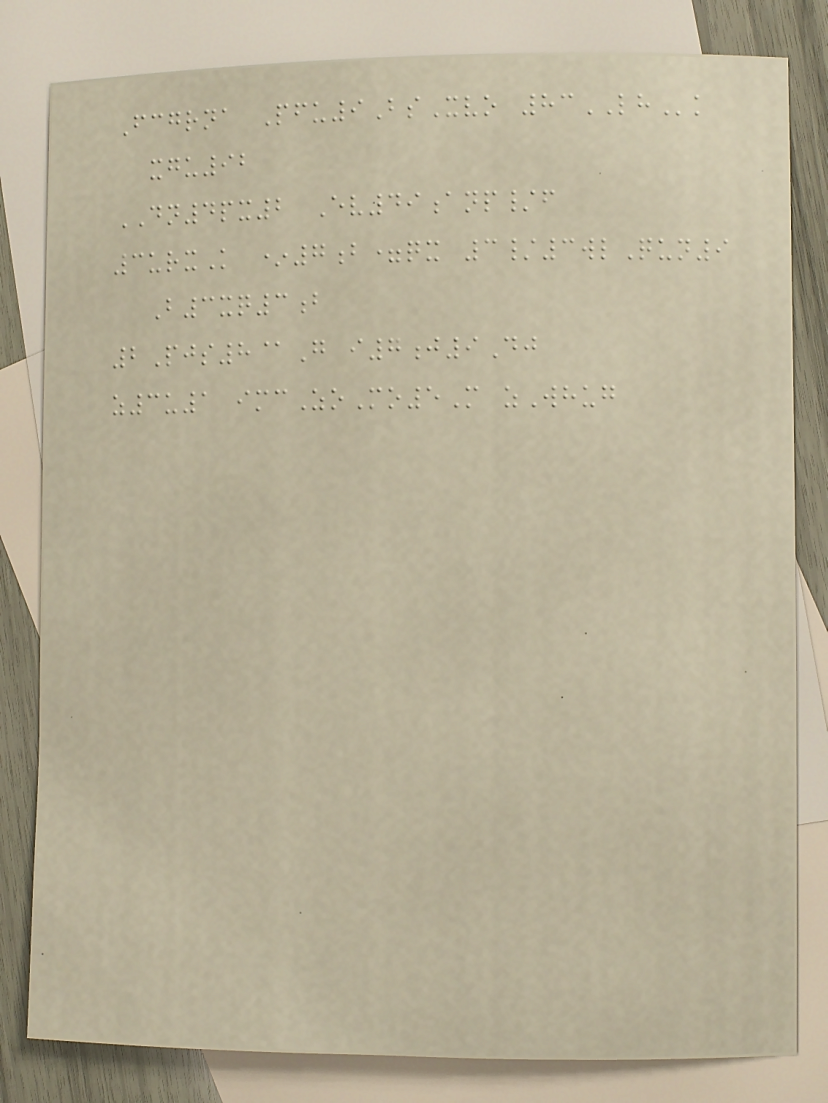Fcgrna Pfu9BsXvo 83LHk
xgu92
DN4px2 Ev49anp/f
3urxK *7b=qx 3/3wlQun9
B3xq3b
2Pjs8@G i7j9Dj
z3u1 imcZoMo5M zWhug
